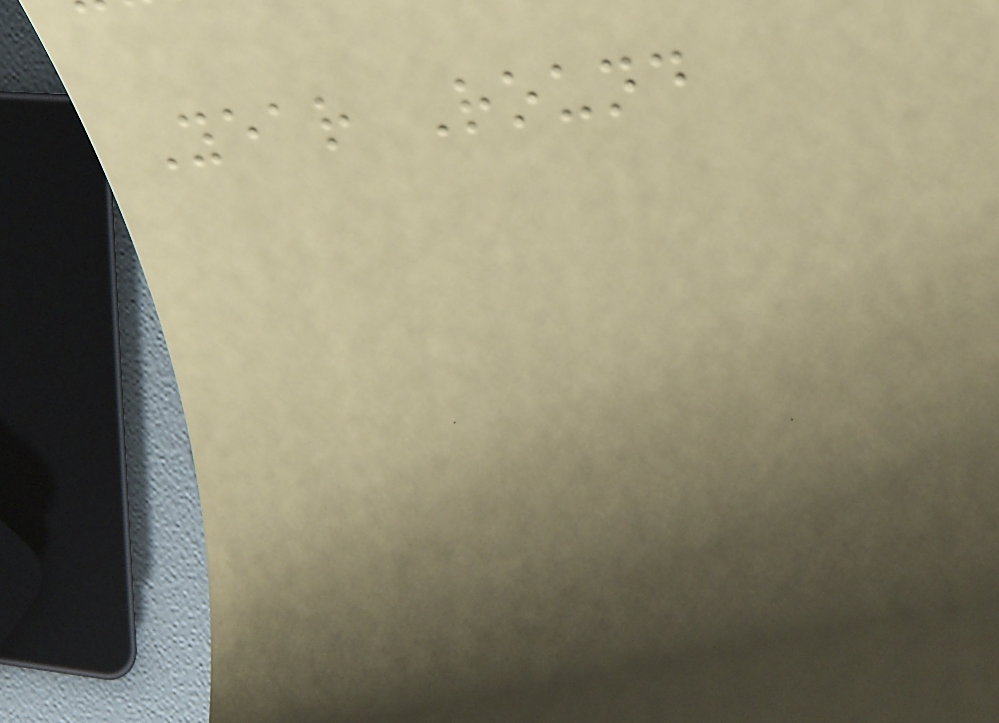Year Round
